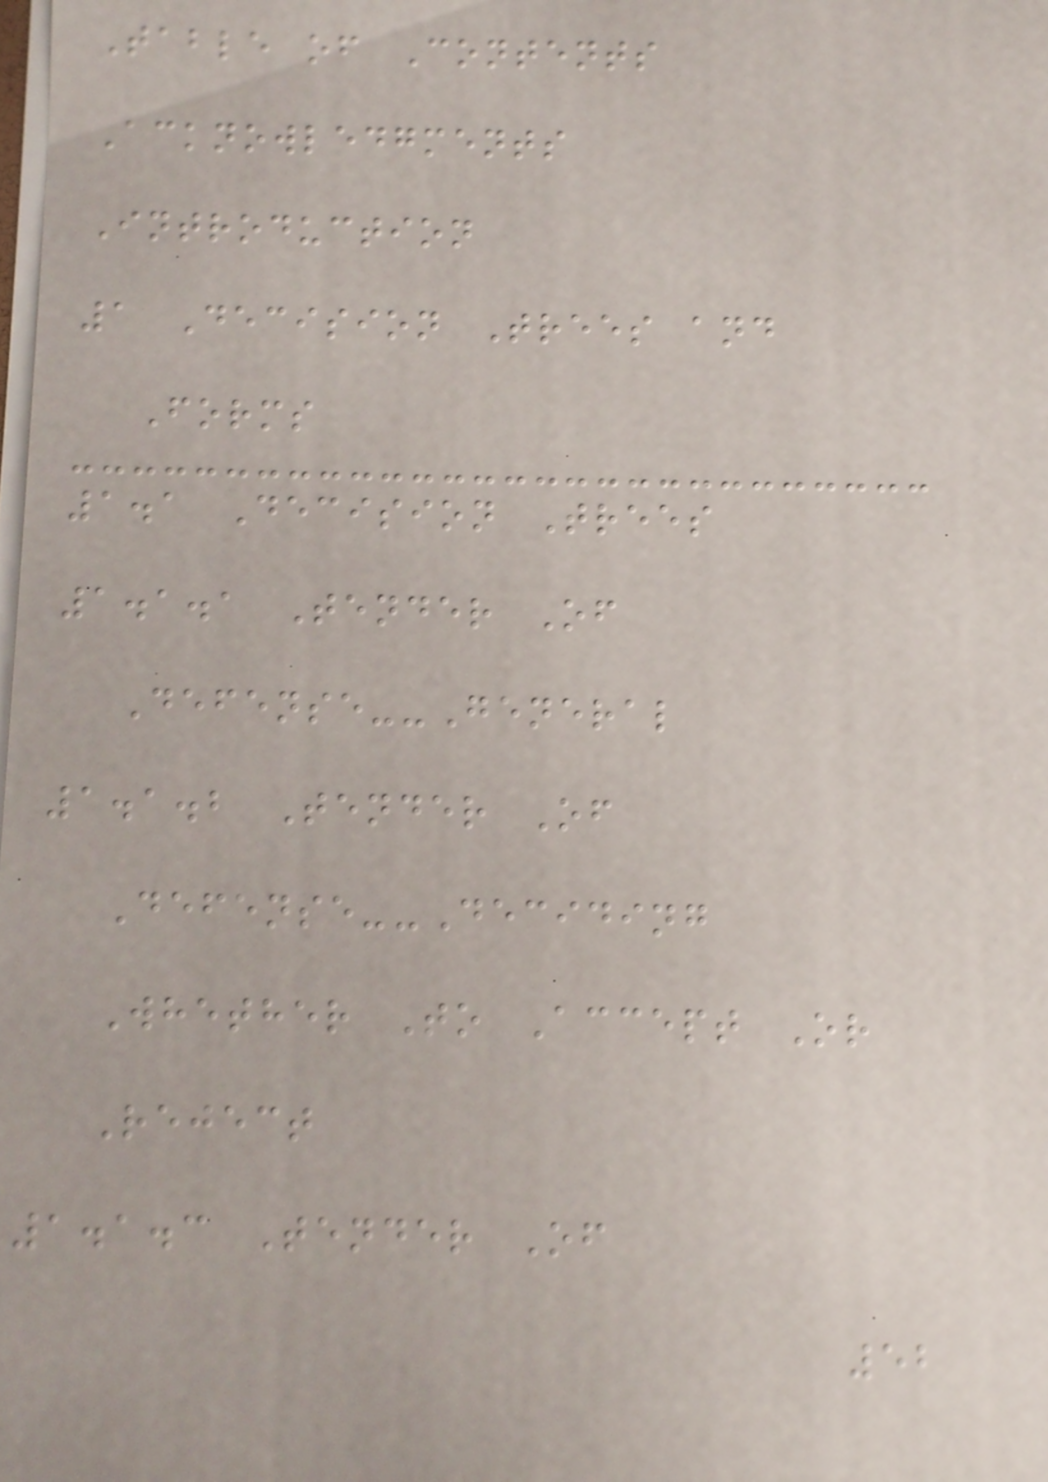Table of Contents
Acknowledgments
Introduction
1 Decision Trees and
Forms
1.1 Decision Trees
1.1.1 Tender Of
Defense--General
1.1.2 Tender Of
Defense--Deciding
Whether To Accept Or
Reject
1.1.3 Tender Of
52
